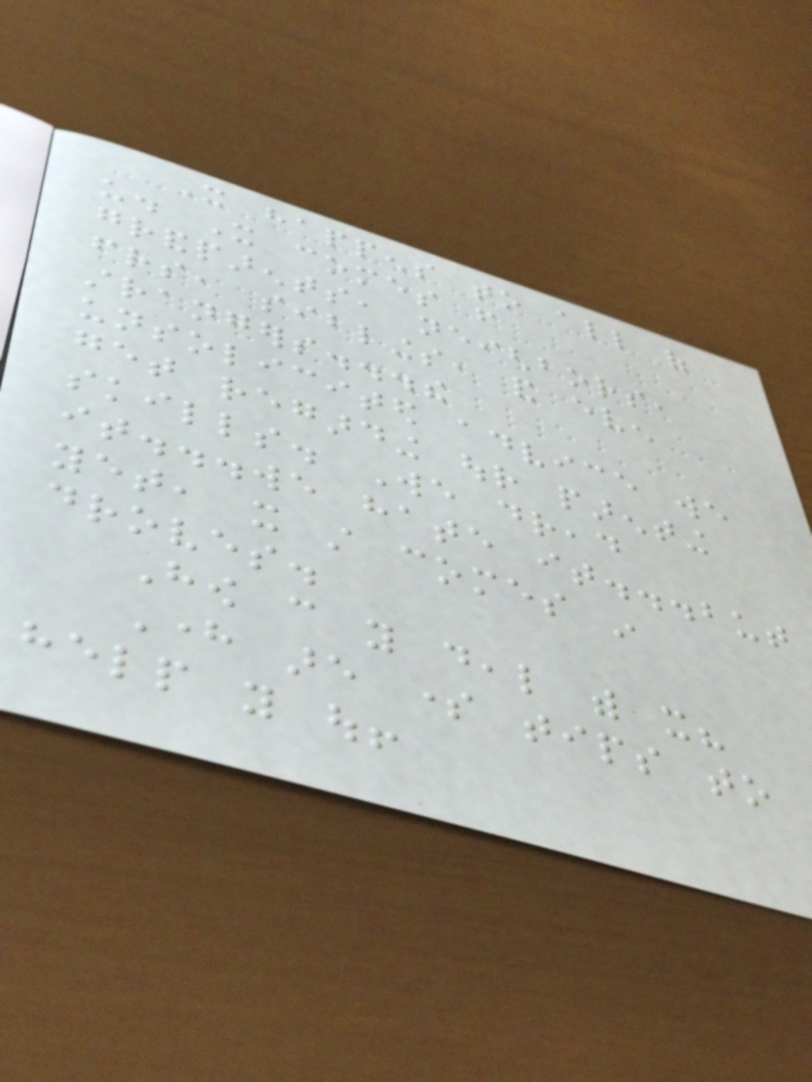It happens to all of
us. It comes from
grandparents, neighbors,
friends, siblings, and even
strangers...the
unsolicited advice we
get regarding our parenting
skills. We dread
it...we hate it...but
yet, it still comes in
droves.
How can you deal with it?
Here are some tips to
help you out!
